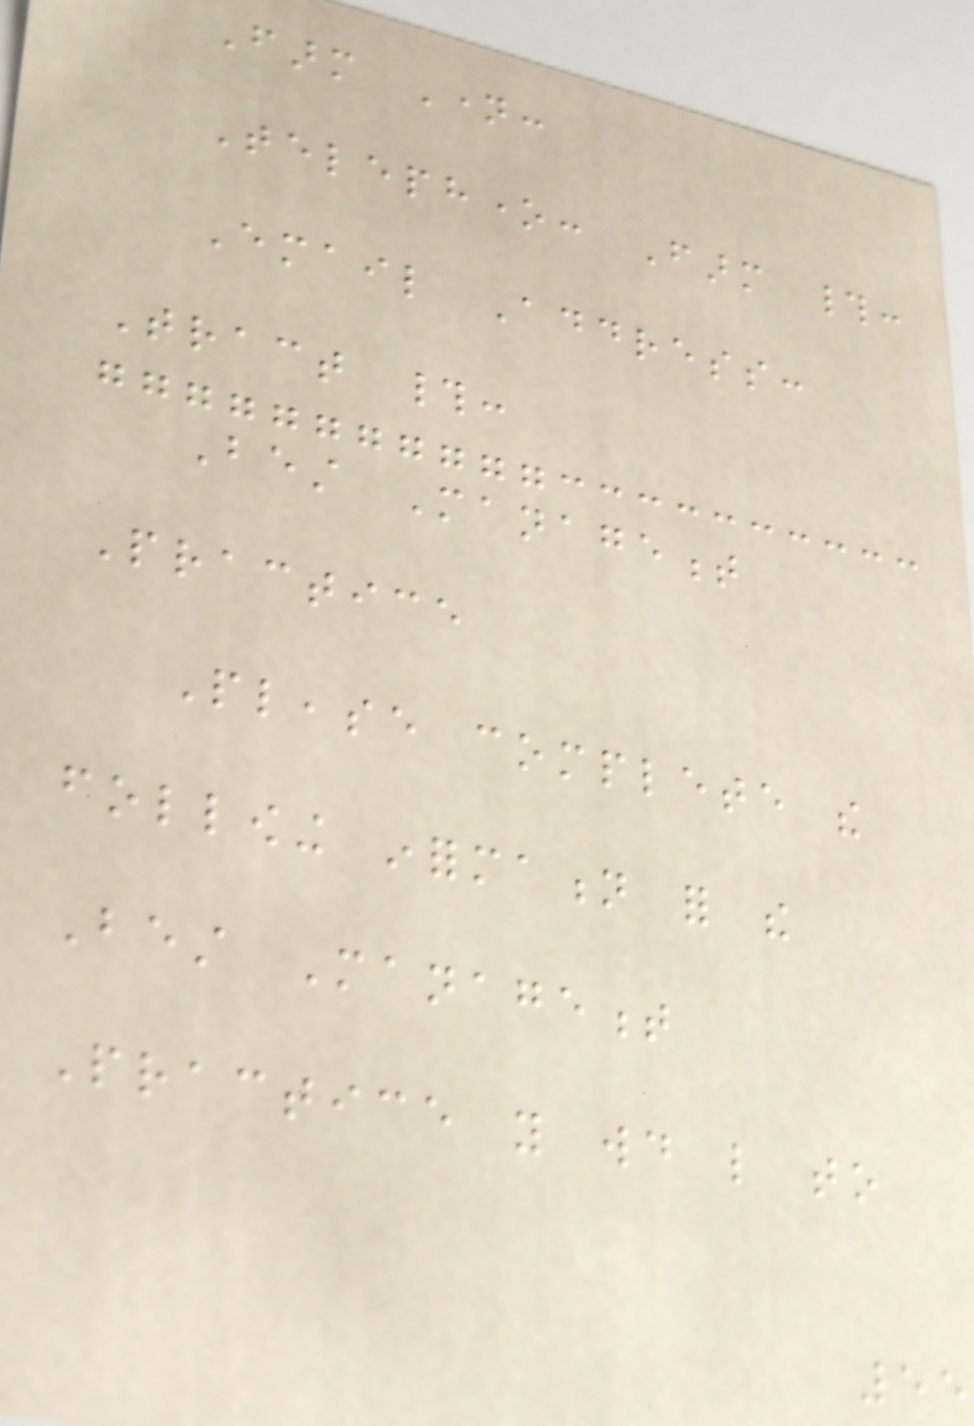Farm Name:
Telephone: Farm #:
Email Address:
Tract #:
Best Management
Practice
Please complete the
following information for the
Best Management
Practice you would like to
55
